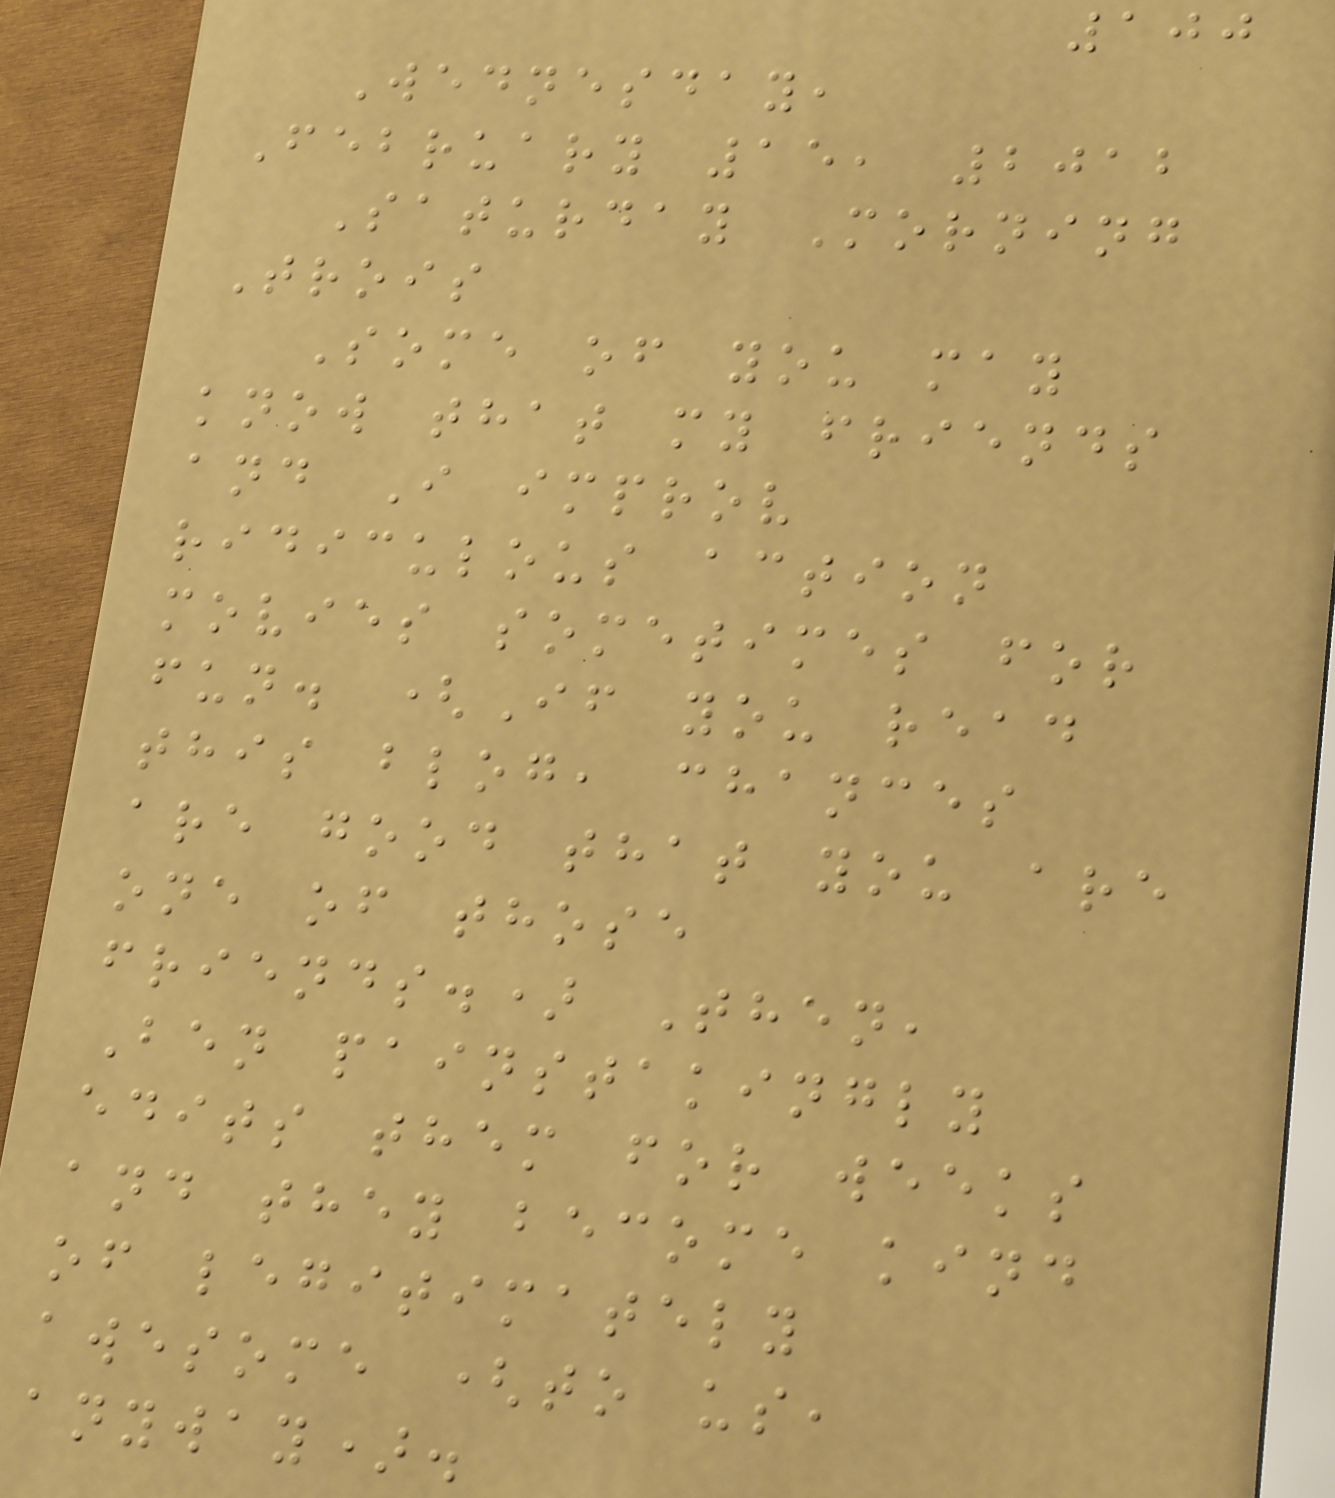100
Wednesday,
February 15, 2012
Saturday Morning
Trois
Some of you may
know that my friends
and I improv
ridiculous action
movies sometimes for
fun. (If you read
this blog, chances
are good that you are
one of those
friends.) Then,
Ben painstakingly
edits them for weeks
and they become kind
of legitimately
awesome (to us,
anyway).
